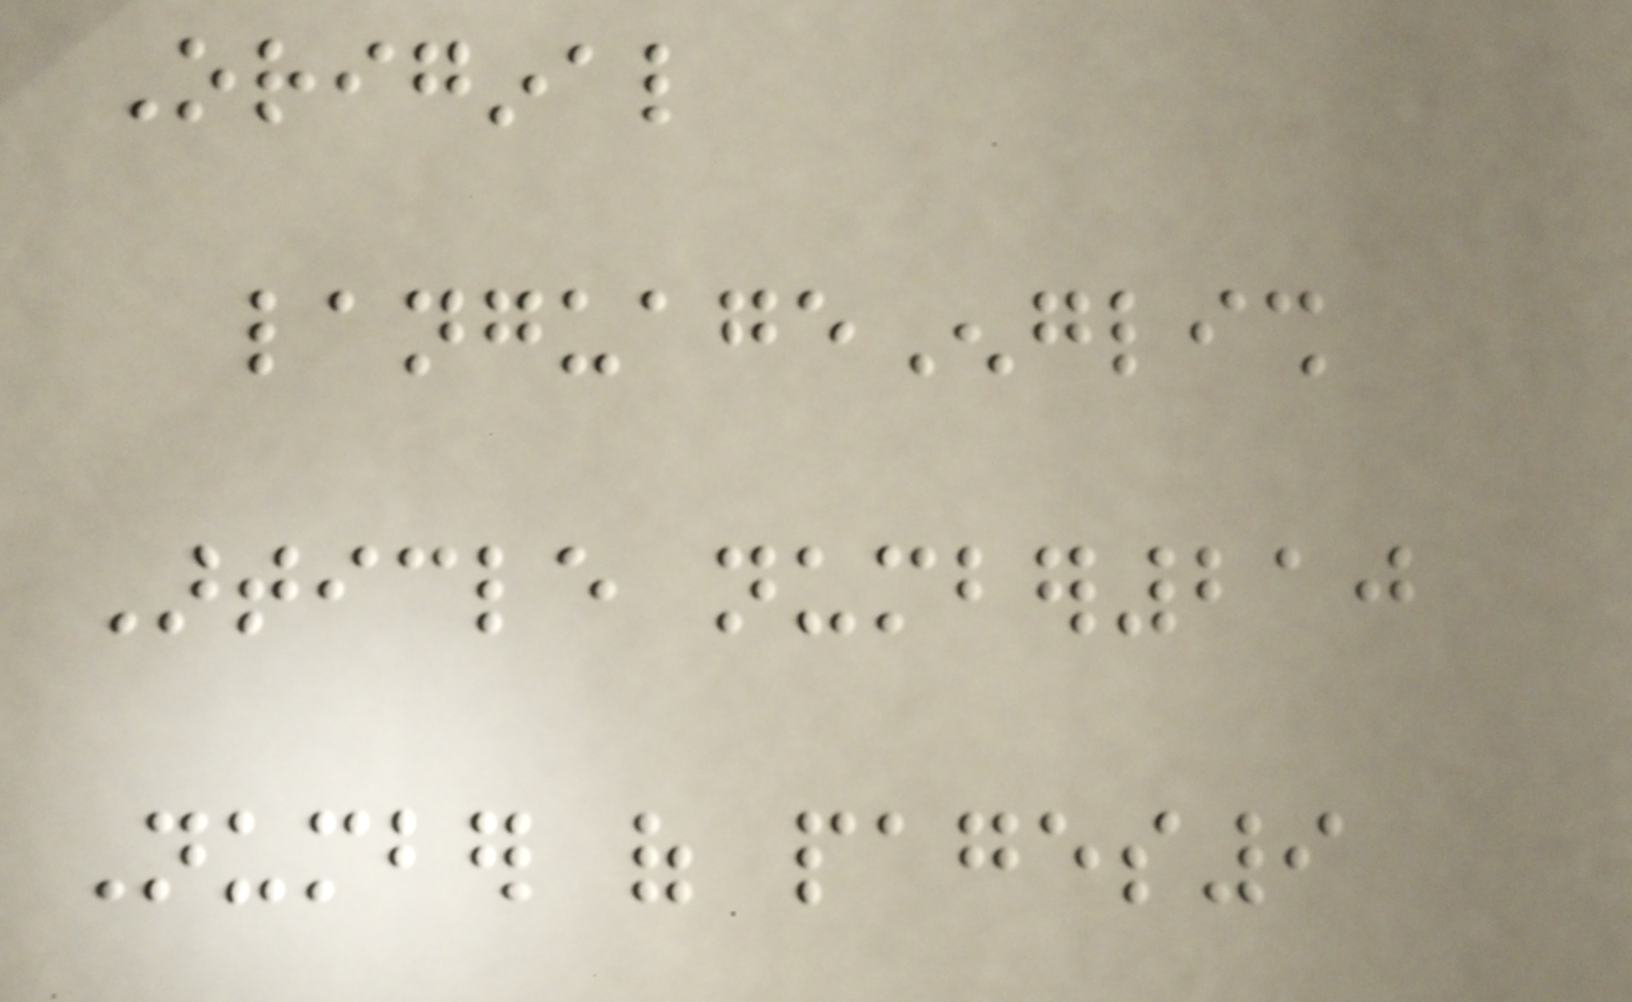Original
languageEnglish
Article number210
Number of pages9
